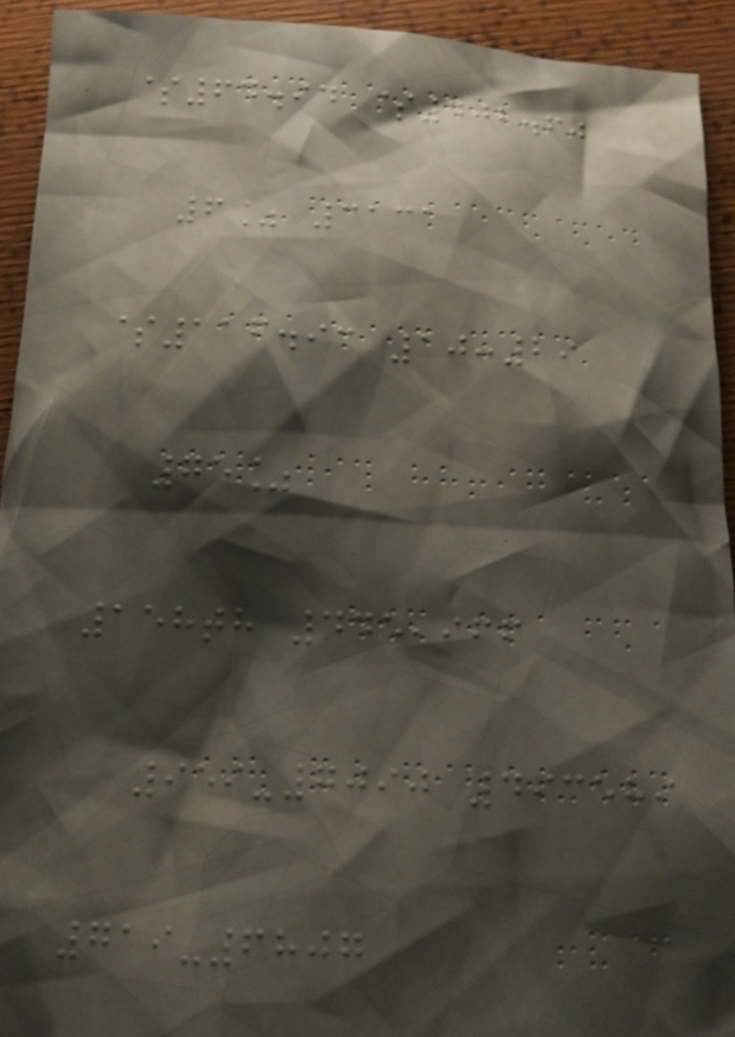$64.94 $402.60
6% 3131
$116.93 10:29
75%
158th 445,966
959-7090 493589
719-6807
